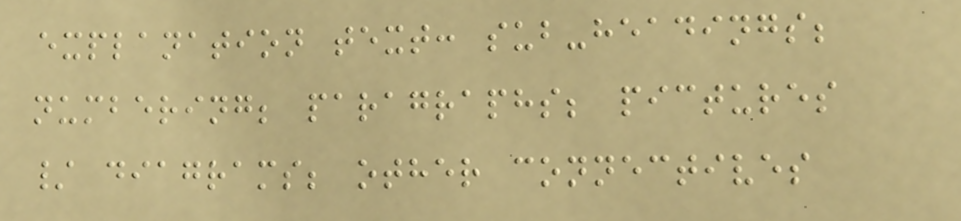explanation text: sub-headings;
numbering; paragraphs; pictures
/ diagrams; other connectives
